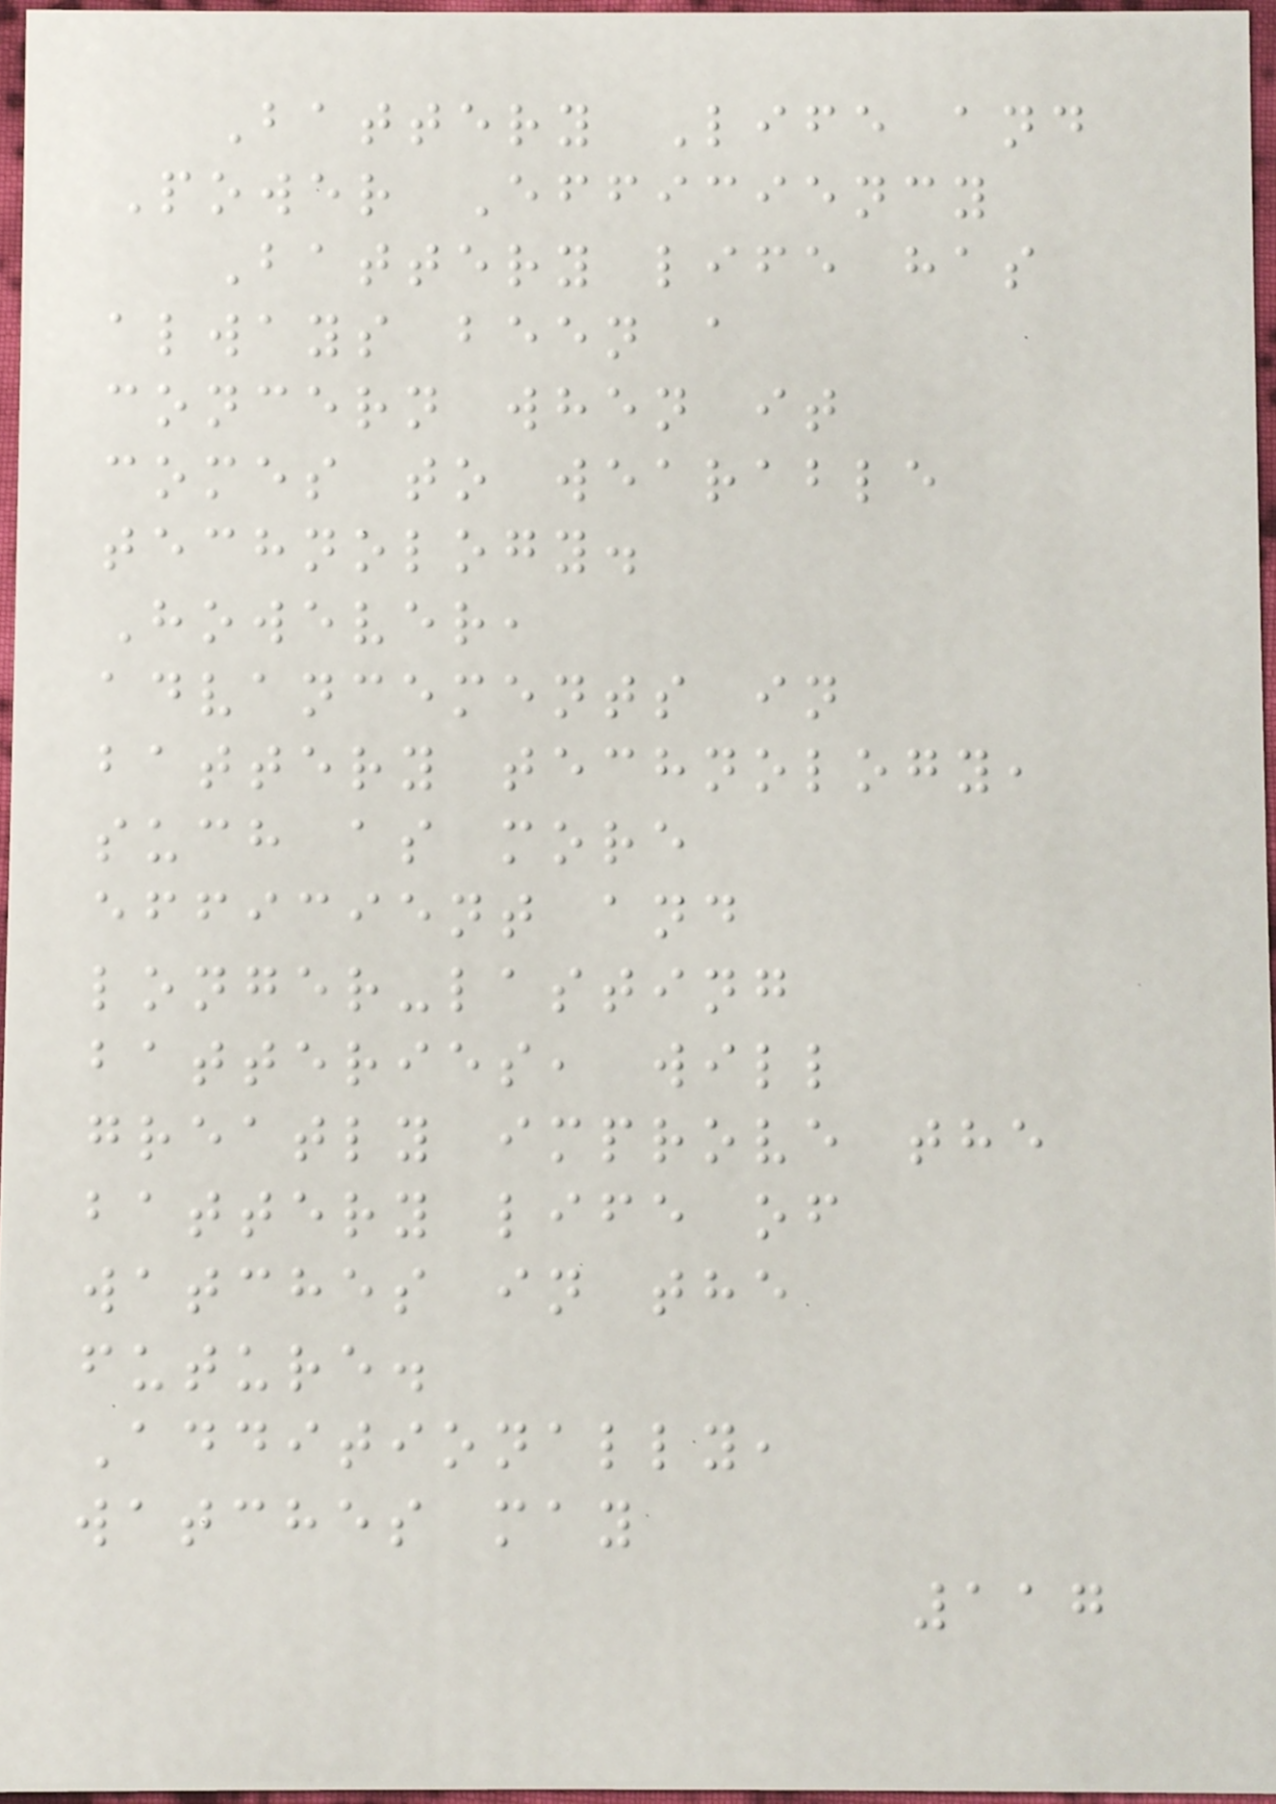Battery Life and
Power Efficiency
Battery life has
always been a
concern when it
comes to wearable
technology.
However,
advancements in
battery technology,
such as more
efficient and
longer-lasting
batteries, will
greatly improve the
battery life of
watches in the
future.
Additionally,
watches may
117
